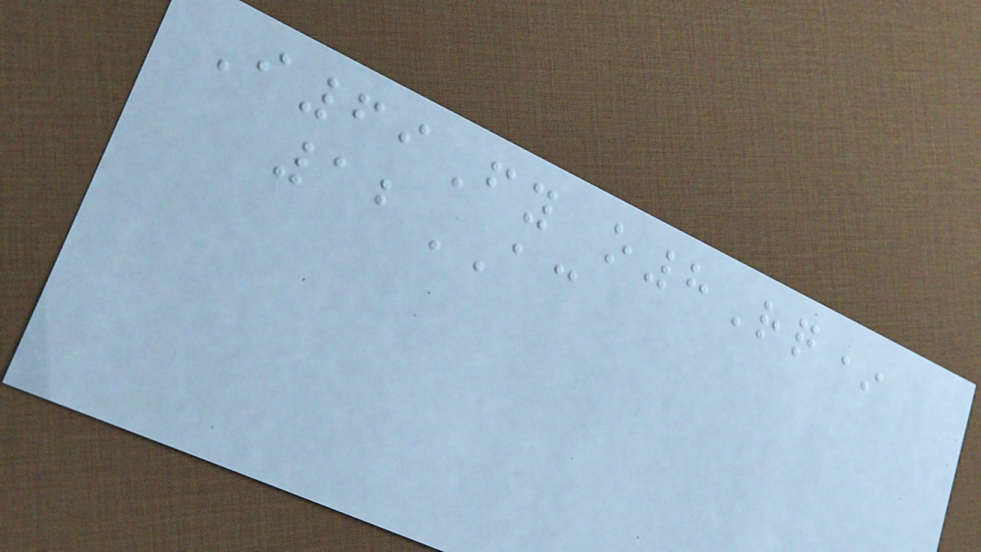I69Fy o8Rq*
12AC
